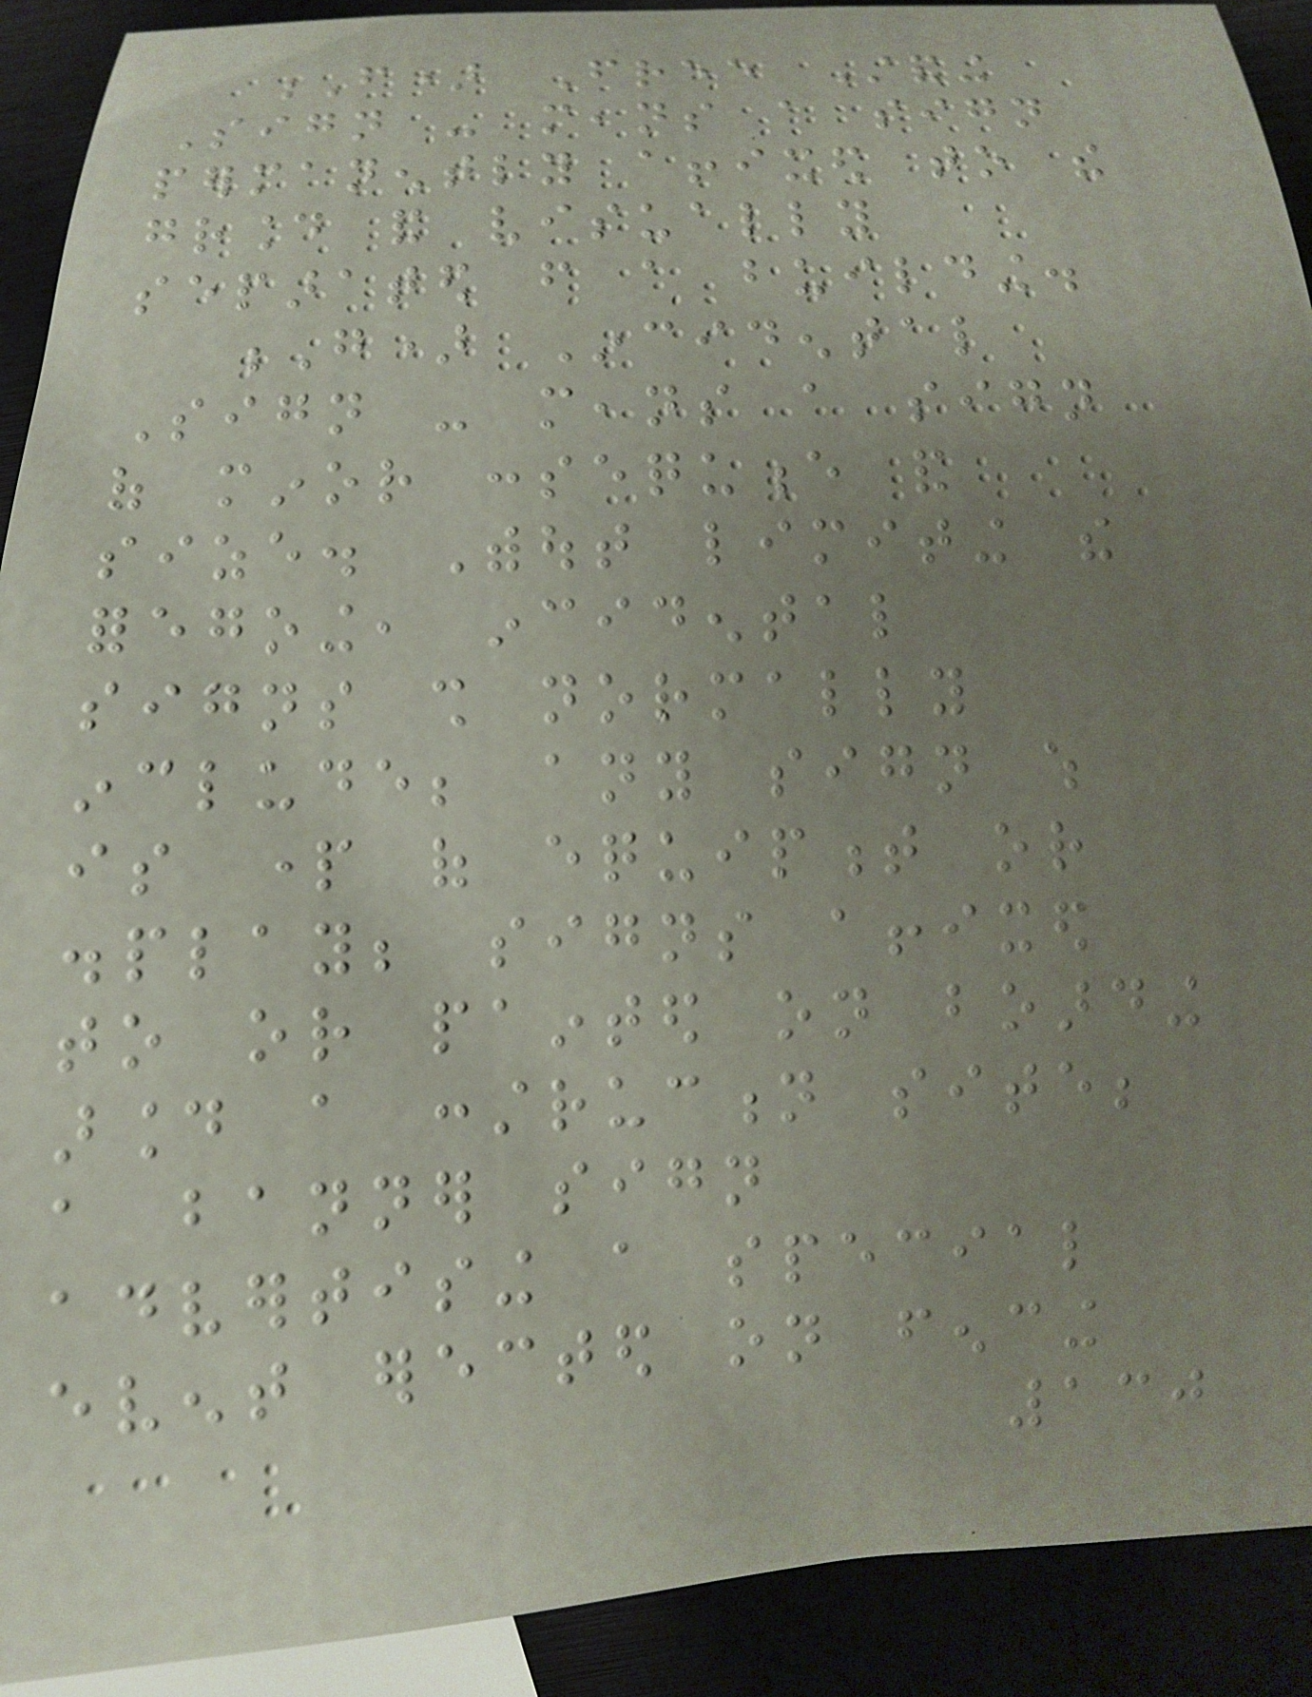F) Free Standing
Sign - means a sign
permanently affixed to the
ground and visually
separated from a building.
G) Incidental
Sign - means a sign
of minor consequence and
size. Without limiting the
foregoing, incidental
signs shall normally
include; any sign which
is part of equipment or
display; signs affixed
to or painted on boarding
around a construction site;
a banner sign
advertising a special
event erected on fencing
130
